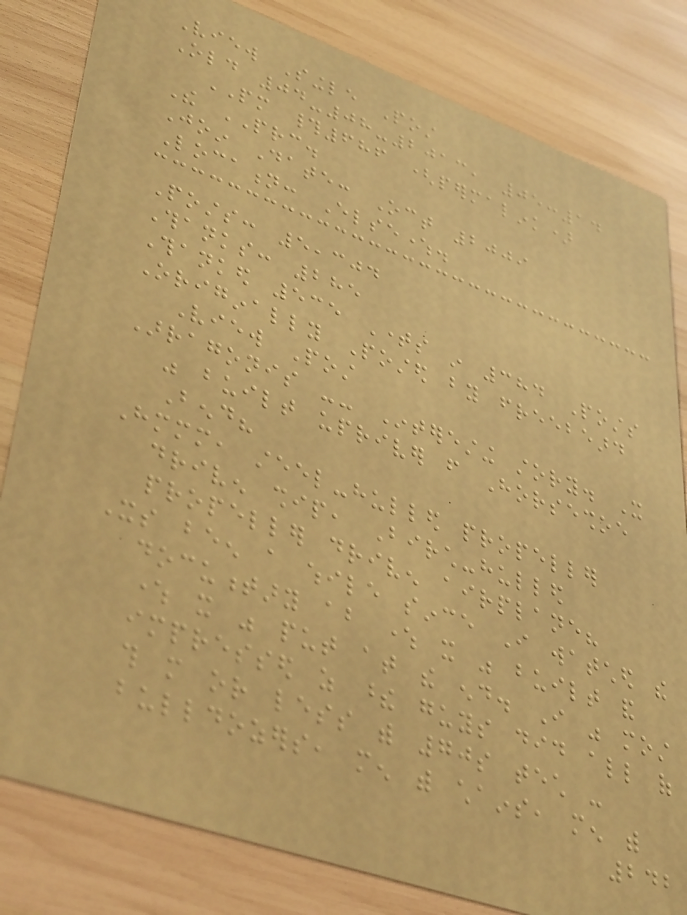View Single Post
Old 04-08-2013, 05:14
PM #686 (permalink)
The PRC.
Join Date: Oct 2009
Location: Elsewhere.
Posts: 5,304
Thanks: 285
Thanked 535 Times in 384 Posts
Originally Posted by freebeard
View Post
Arragonis -- Interesting story. It
was built upriver from Horseshoe
Bend?
Hmmm, steel-hulled propeller
driven ship, Birch-hulled
propeller driven airplane?
Its been a while since I watched the
documentary about where it was built and
where it was put at the end. I was most
impressed as these guys did all of
this more or less with 70s tech -
bulldozers, men with chains, men with
242
